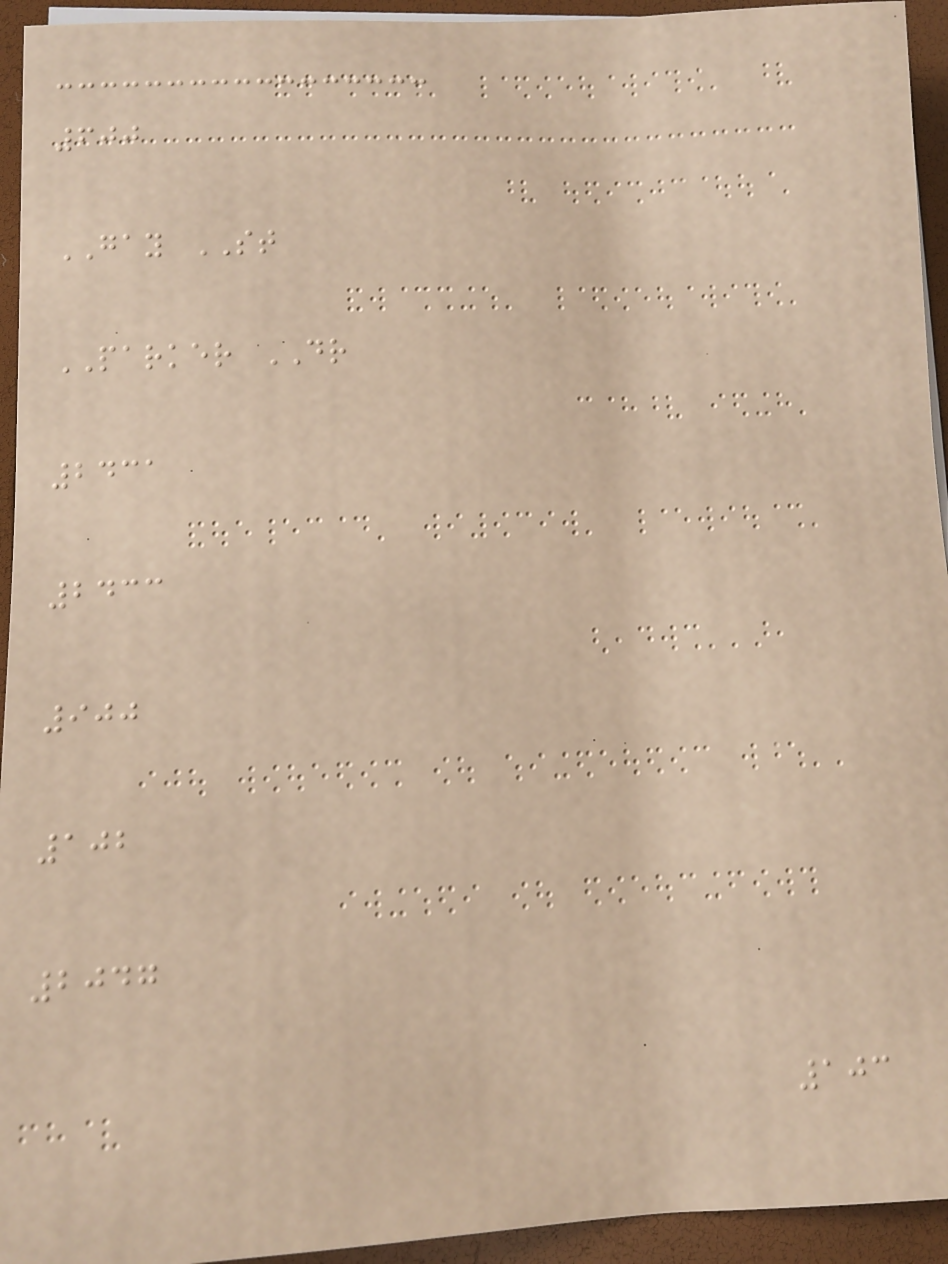600
GAY ST
PARKER DR
2431
2433
900
102
2047
103
